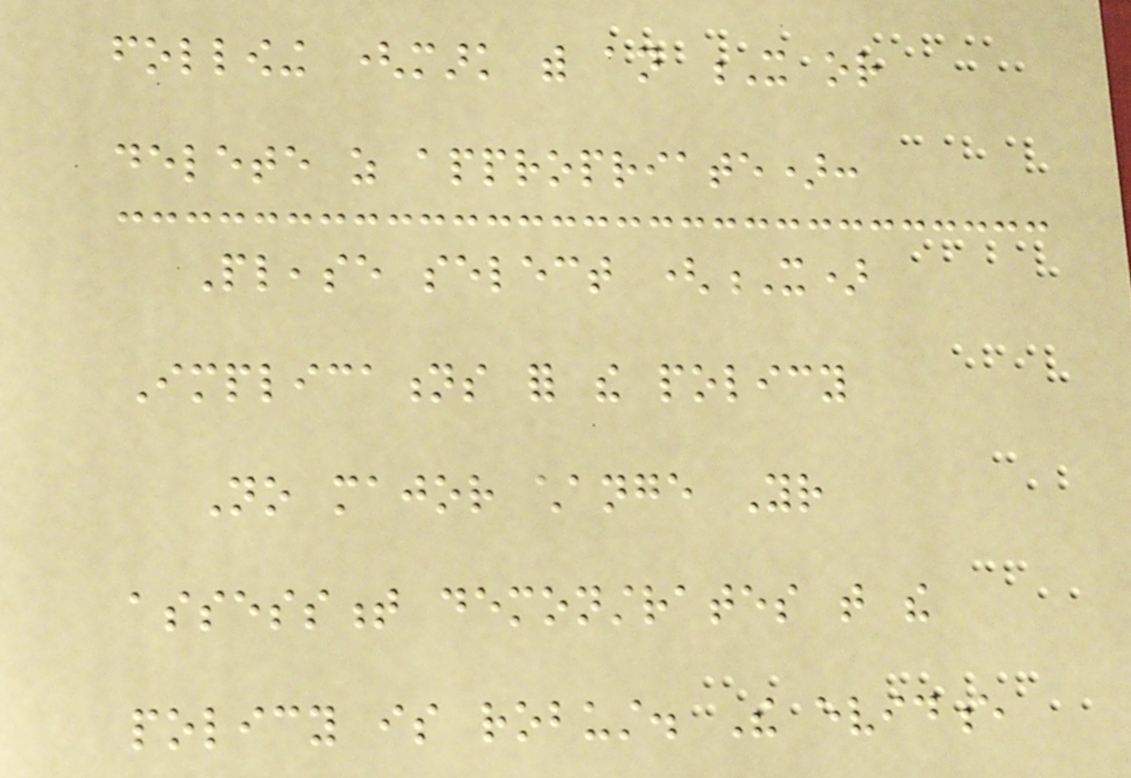following (mark with an X or
delete as appropriate):
Please select (X)
Implications for the policy
No major change Your
assessment demonstrates that the
policy is robust. The evidence
